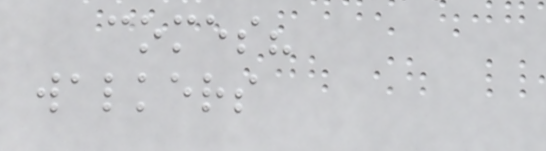comes?
walkers
